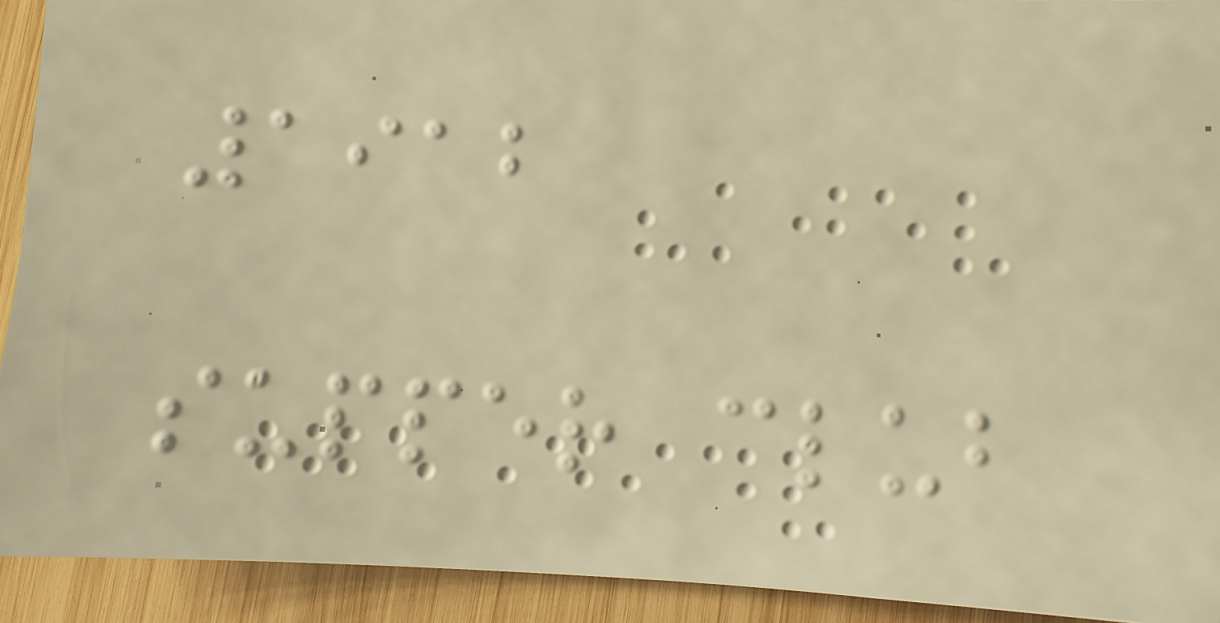1912
supper club
